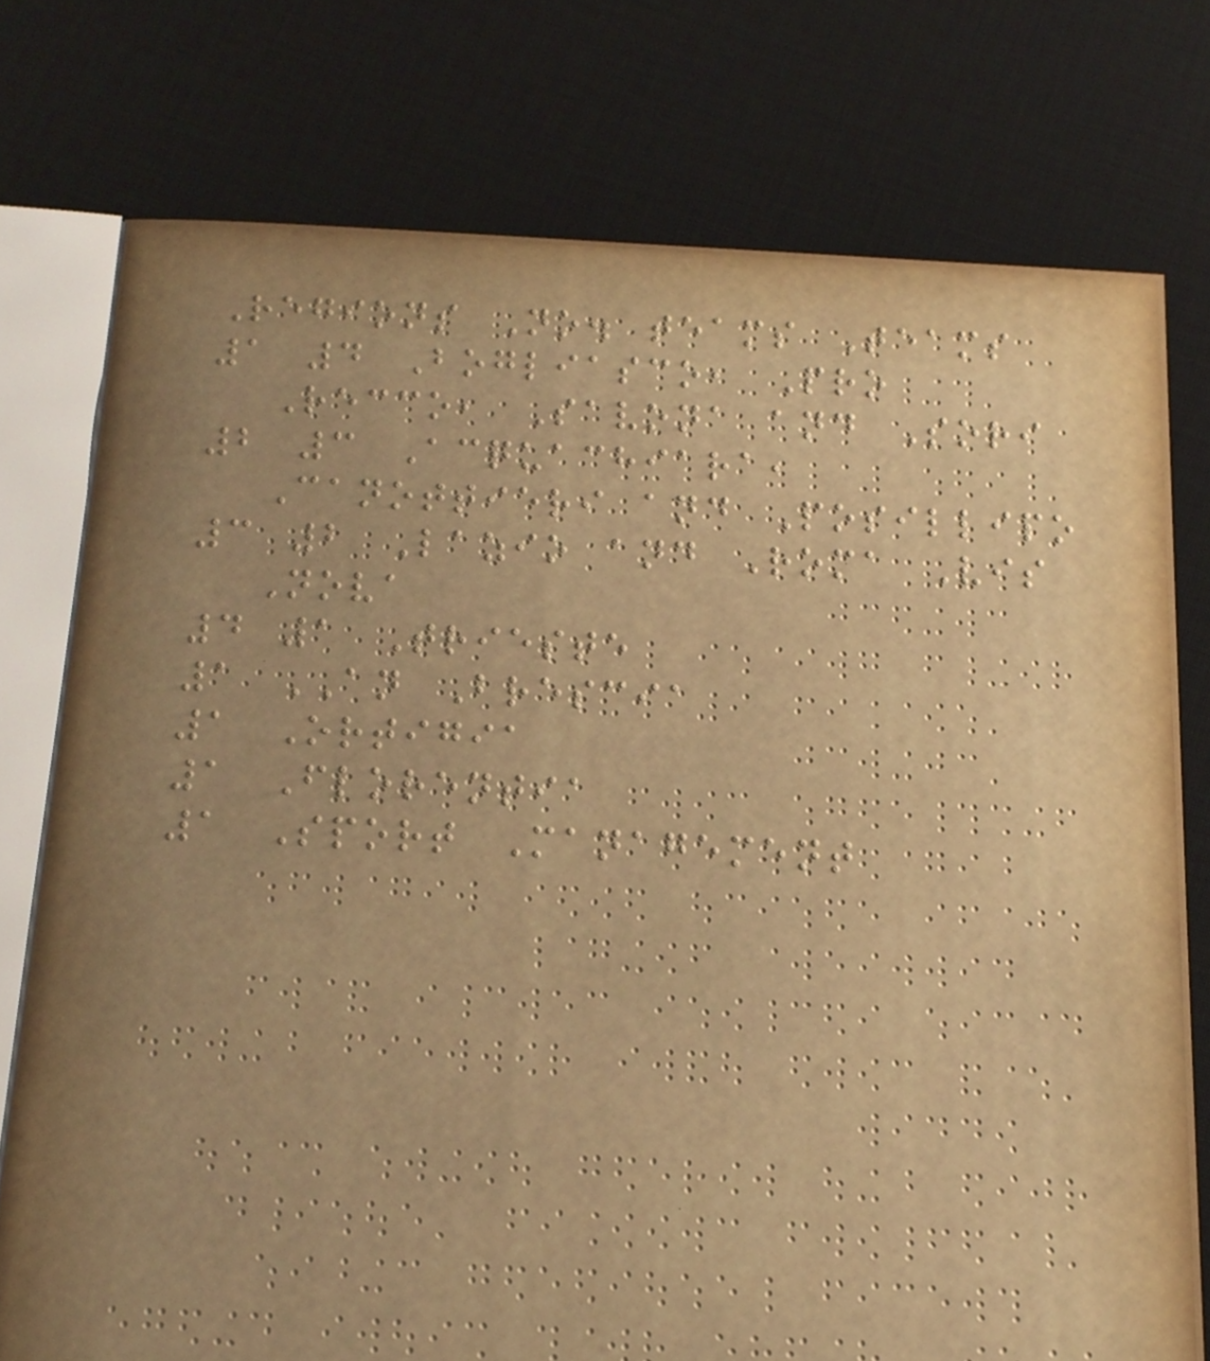Regions No. teams Teams
1 4 Bogliasco, Pro
Recco, Savona and Sori
2 3 Acquachiara,
Canottieri and Posillipo
3 2 Lazio and Roma Vis
Nova
4 1 Trieste
1 AN Brescia
1 Ortigia
1 Florentia
1 Sport Management
